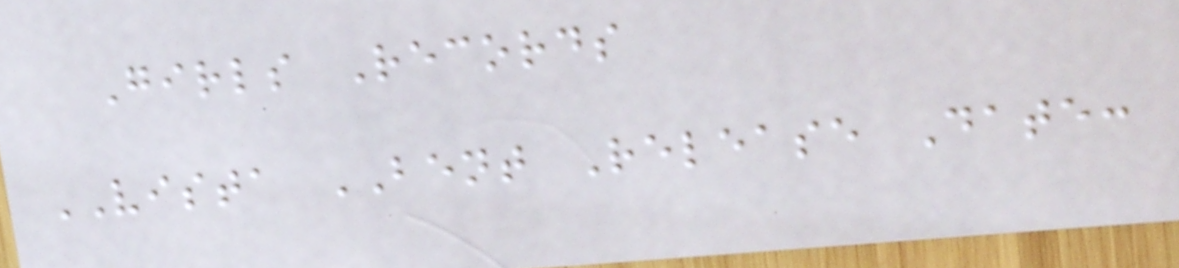Girls Records
VISTA BENT Release Date:
